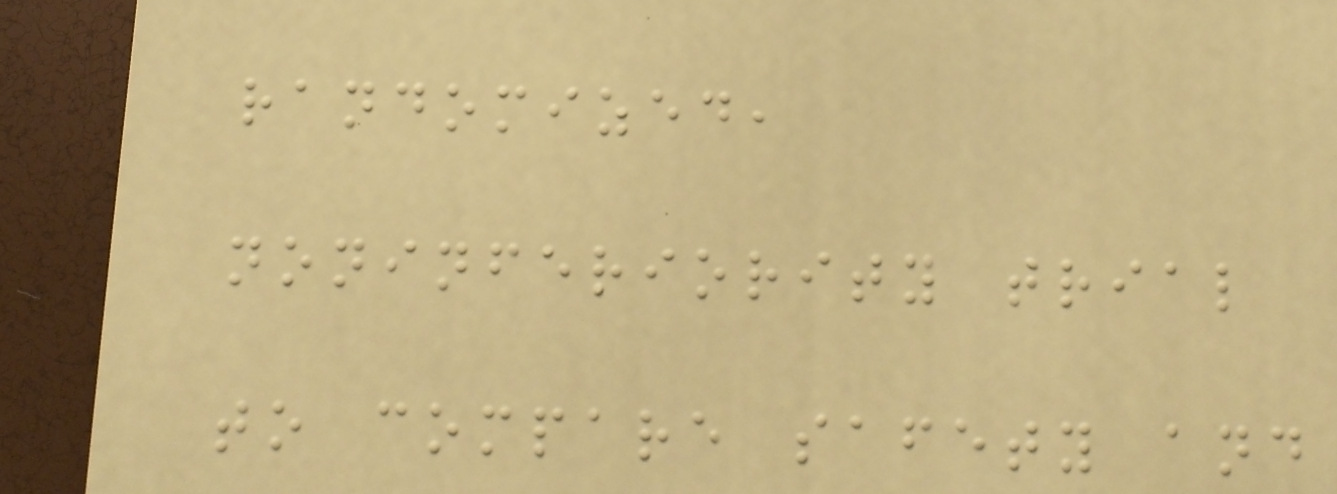randomized,
noninferiority trial
to compare safety and
